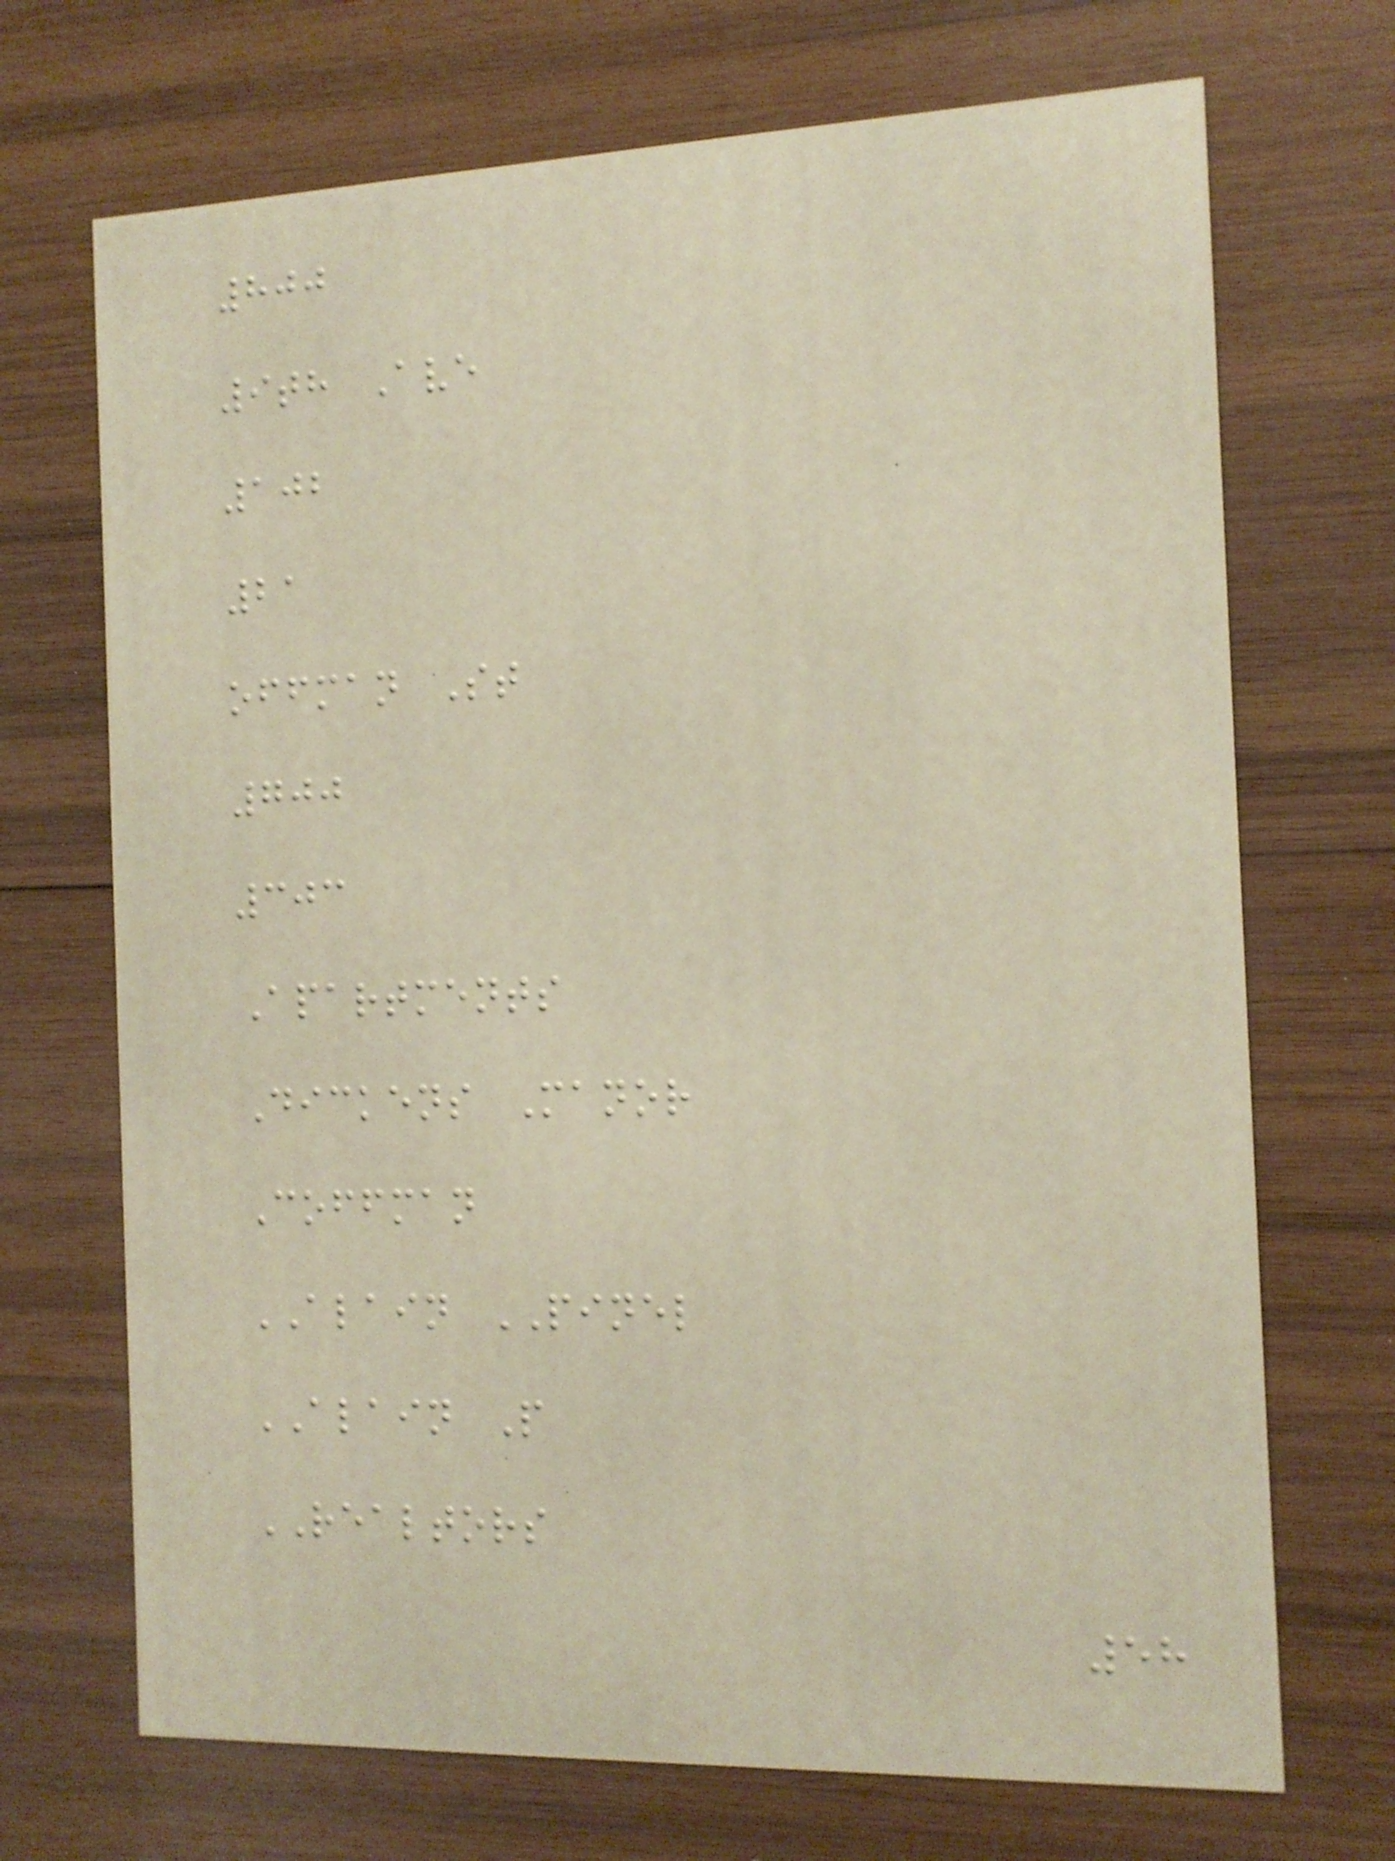800
9th Ave
102
21
offman St
700
303
Apartments
Dickens Manor
Coffman
ALAIN PINEL
ALAIN P
REALTORS
58
